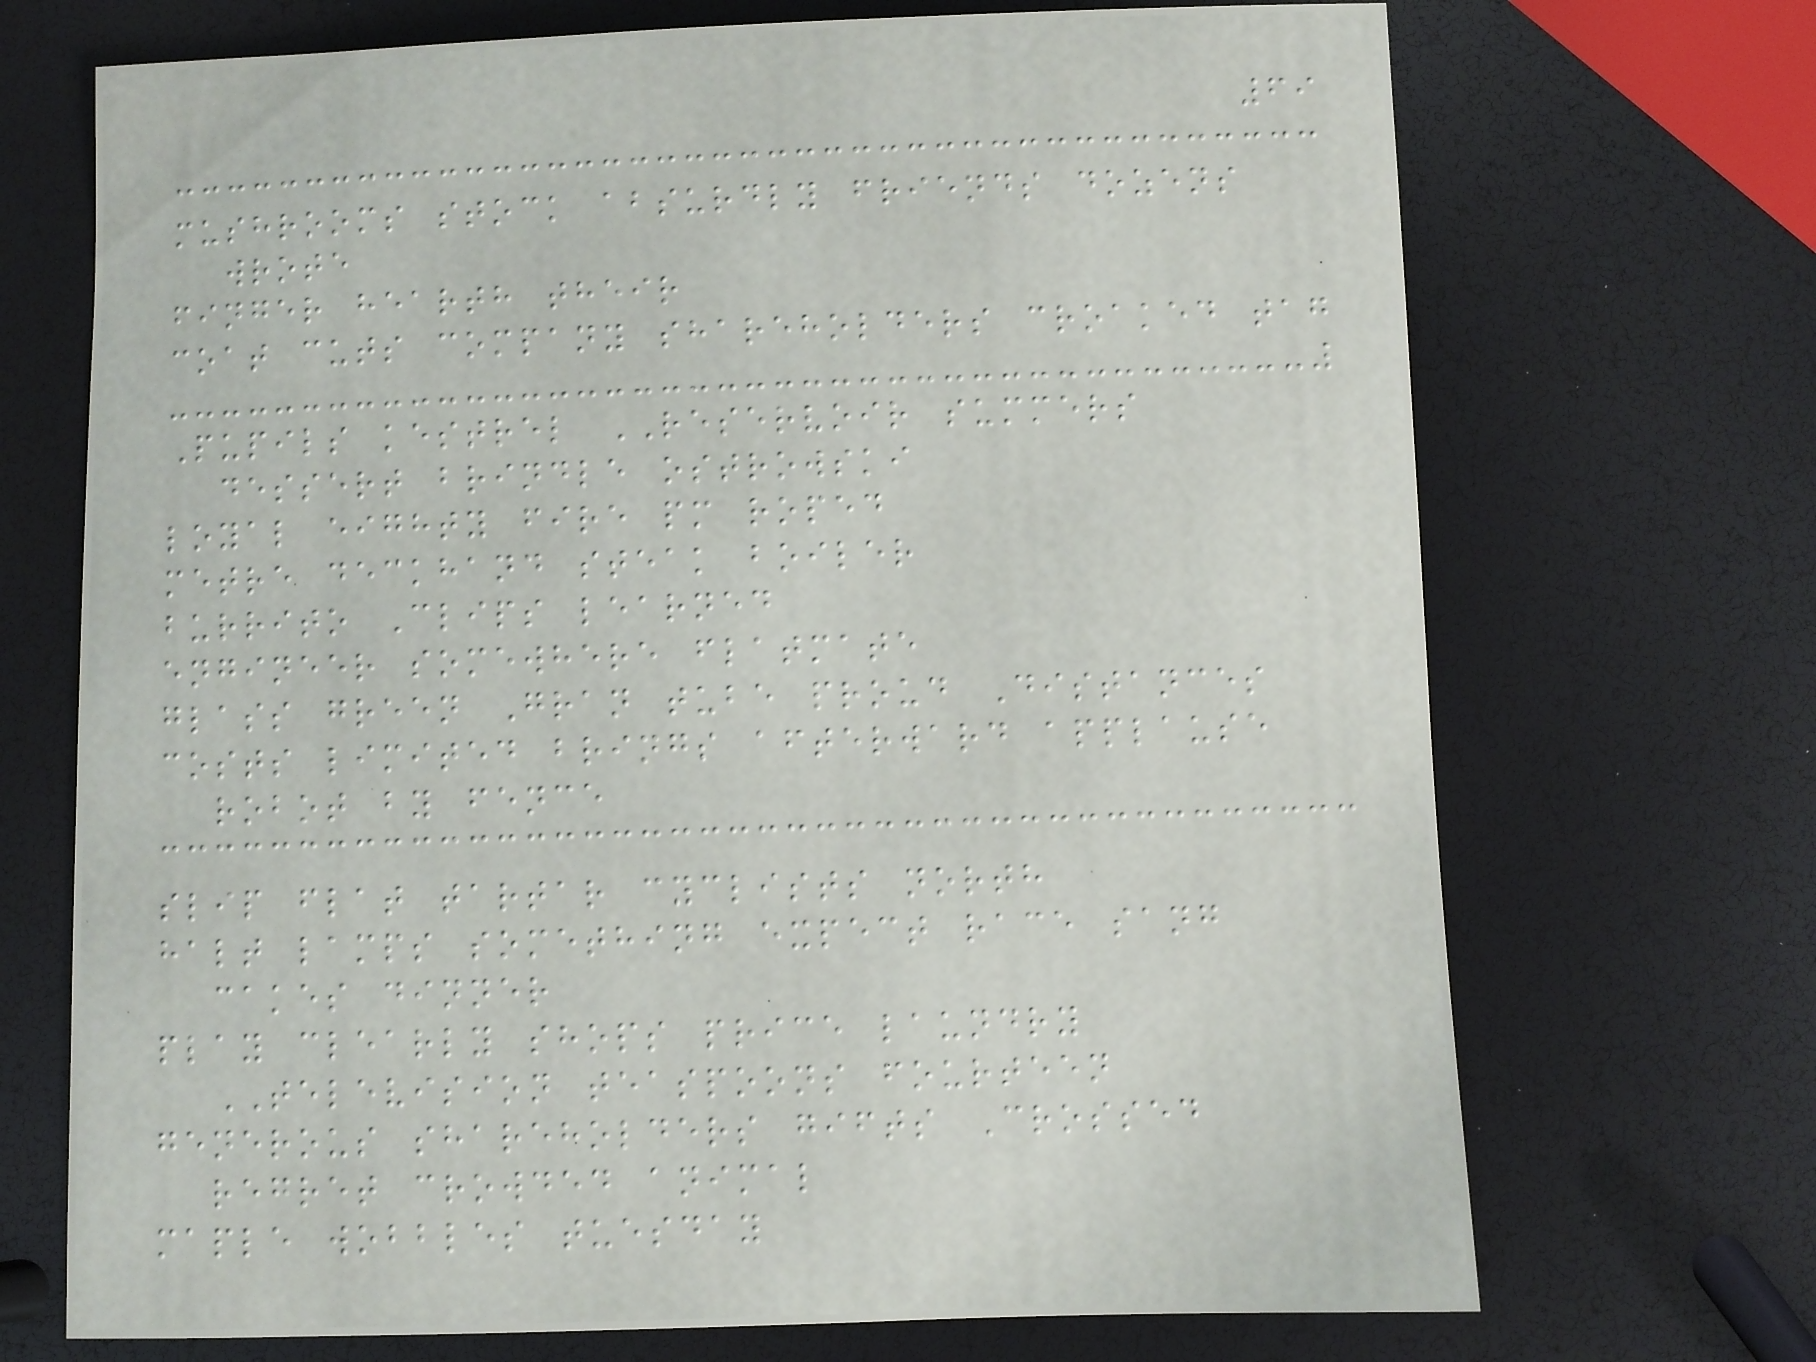69
mushrooms stock absurdly friends dozens
wrote
finger hearth their
coat cuts company shareholders croaked tag
Pupils kestrel RESERVOIR summers
dessert brindle ostrowski
loyal eighty fire pm roped
metre deckhand steak boiler
burrito Clips learned
engineer somewhere flatmate
glass green Gran tube proud Distances
costs limited brings afterward applause
robot by fence
slip flat tartar cyclists north
halt lamps something expect race sang
cakes dinner
play clearly shops price laundry
TELEVISION teaspoons fourteen
generous shareholders gifts Crossed
regret crowded animal
maple wobbles tuesday
